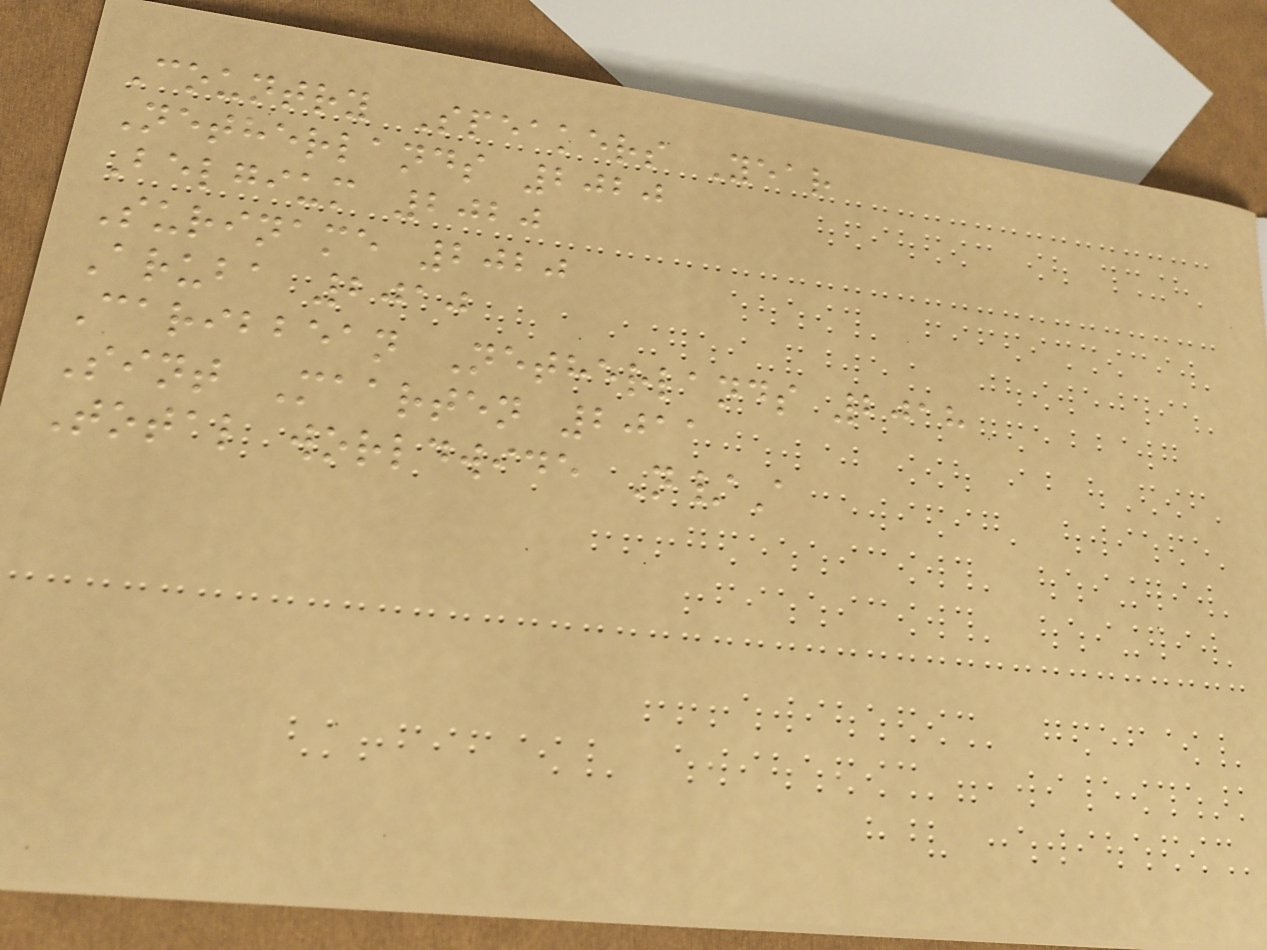Country Speakers Year
Netherlands 2020
Belgium 2020
Suriname 2020
Aruba 2010
Caribbean Netherlands 2018
Sint Maarten 2011
Total worldwide N/A
